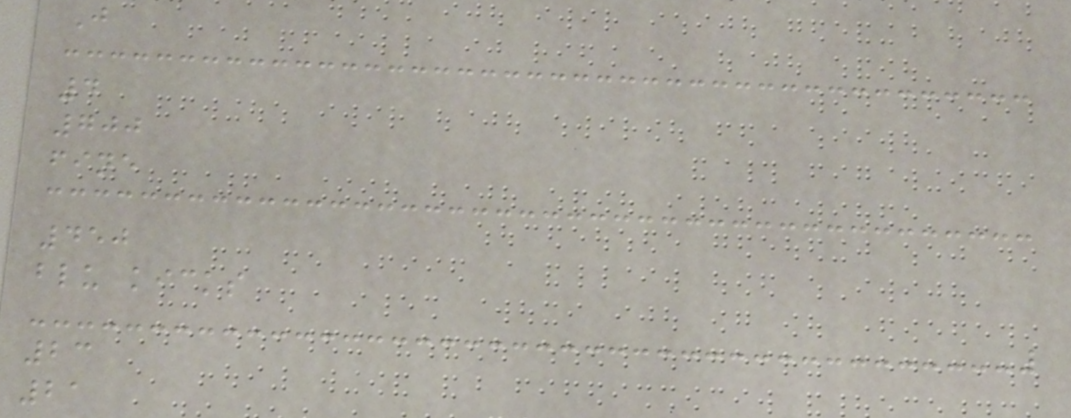J
4
700
fine
450
blu kicks
23
21
